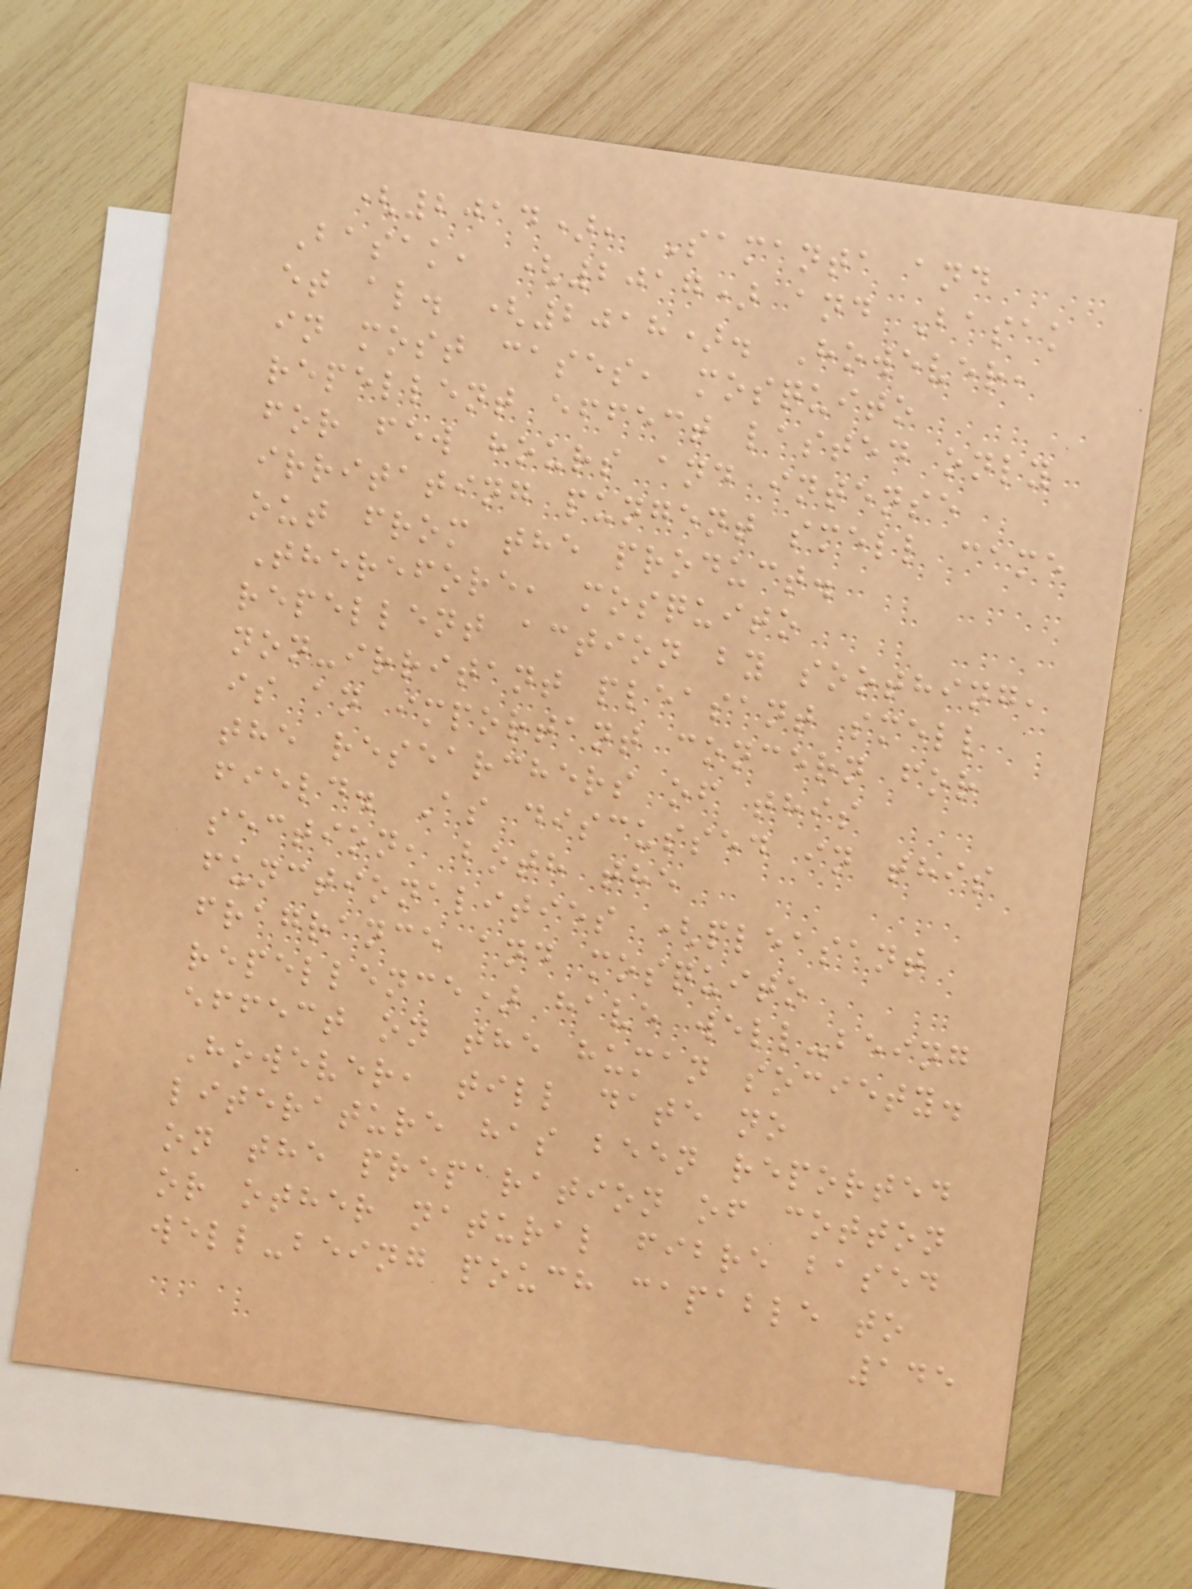(2014), Samanta and
Basak, (2017) and Basak
et al. (2018). However,
in most cases, mosquito
repellent effect lasted only
for few hours and intense
irritating pungent smell came
out from the product.
Therefore, mosquito
repellent action by soothing,
non-irritant pleasant smell
is an important concern for
the researchers of this
field. As discussed in this
section, both the
functionalities (pleasant
fragrance and mosquito
repellence) have well-being
effect on the human society.
However, till date no
literature has been reported
on the preparation of cotton
or other natural fibre based
well-being pouch capable to
145
